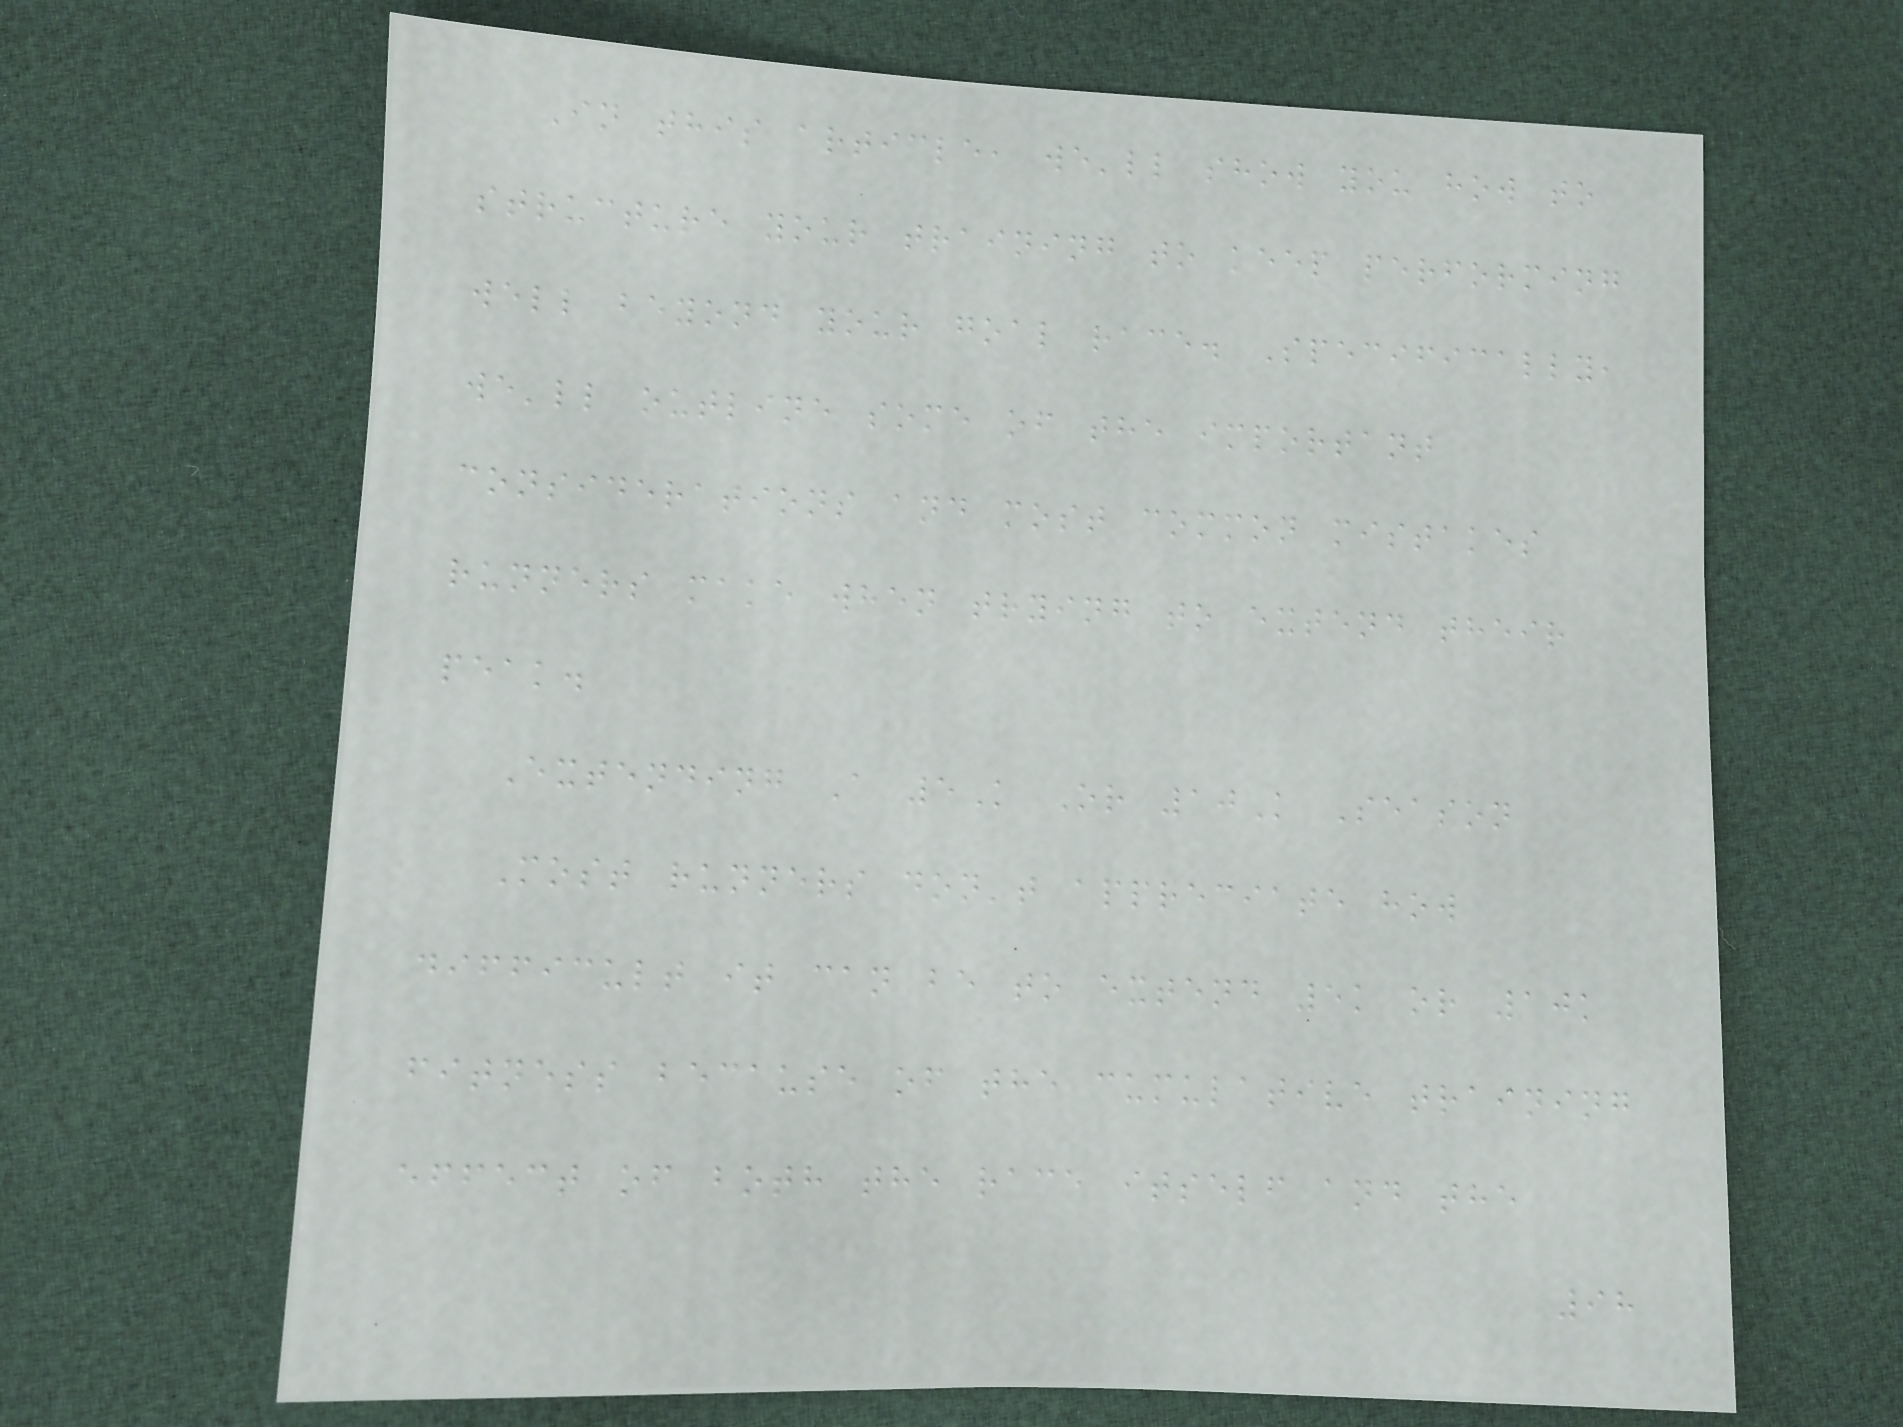In this article, we'll show you how to
structure your training to keep performing
well beyond your goal race. Specifically,
we'll outline some of the important
considerations and most common mistakes
runners make when trying to extend their
peak.
Extending A 5K Or 10K Season
Most runners don't appreciate how
difficult it can be to extend 5k or 10k
fitness because of the cumulative training
effect of both the race itself and the
98
